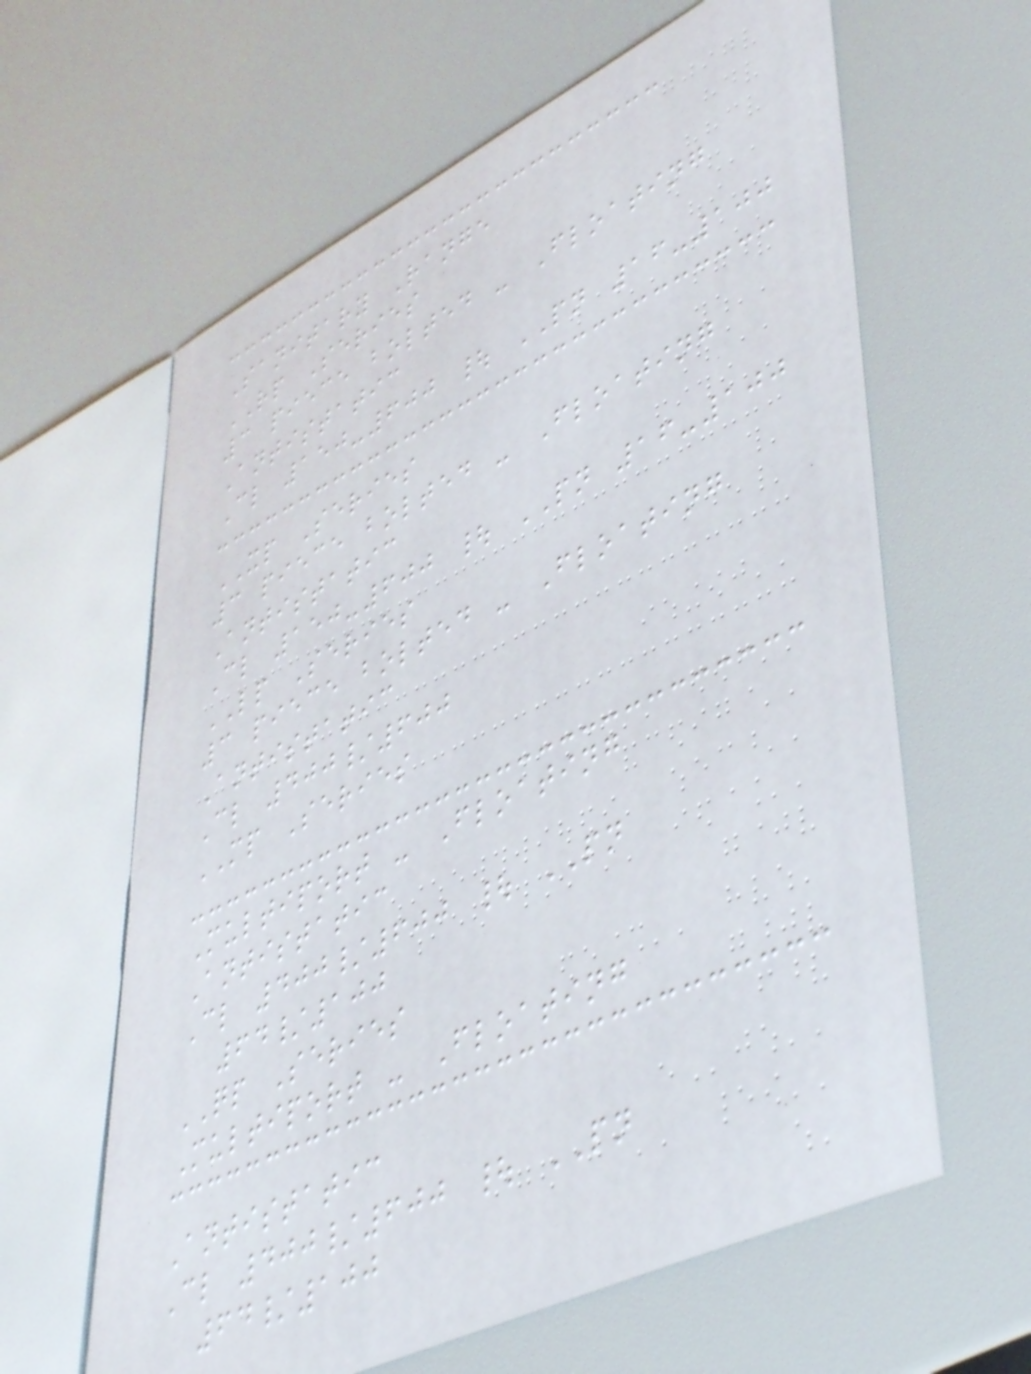Sanitary Range
RP Series
3 piece bolted - Floating
Antistatic
Cl 150-600 | PN 16-100
XP Series
3 piece bolted - Floating
Antistatic
Cl 150-600 | PN 16-100
LP Series
3 piece bolted - Floating
Antistatic
Cl 400/600
MP Series
Multiport - Floating
Antistatic
Cl 400/600 | PN
64/100
QP Series
Multiport - Floating
Antistatic
Cl 400/600 | PN
64/100
